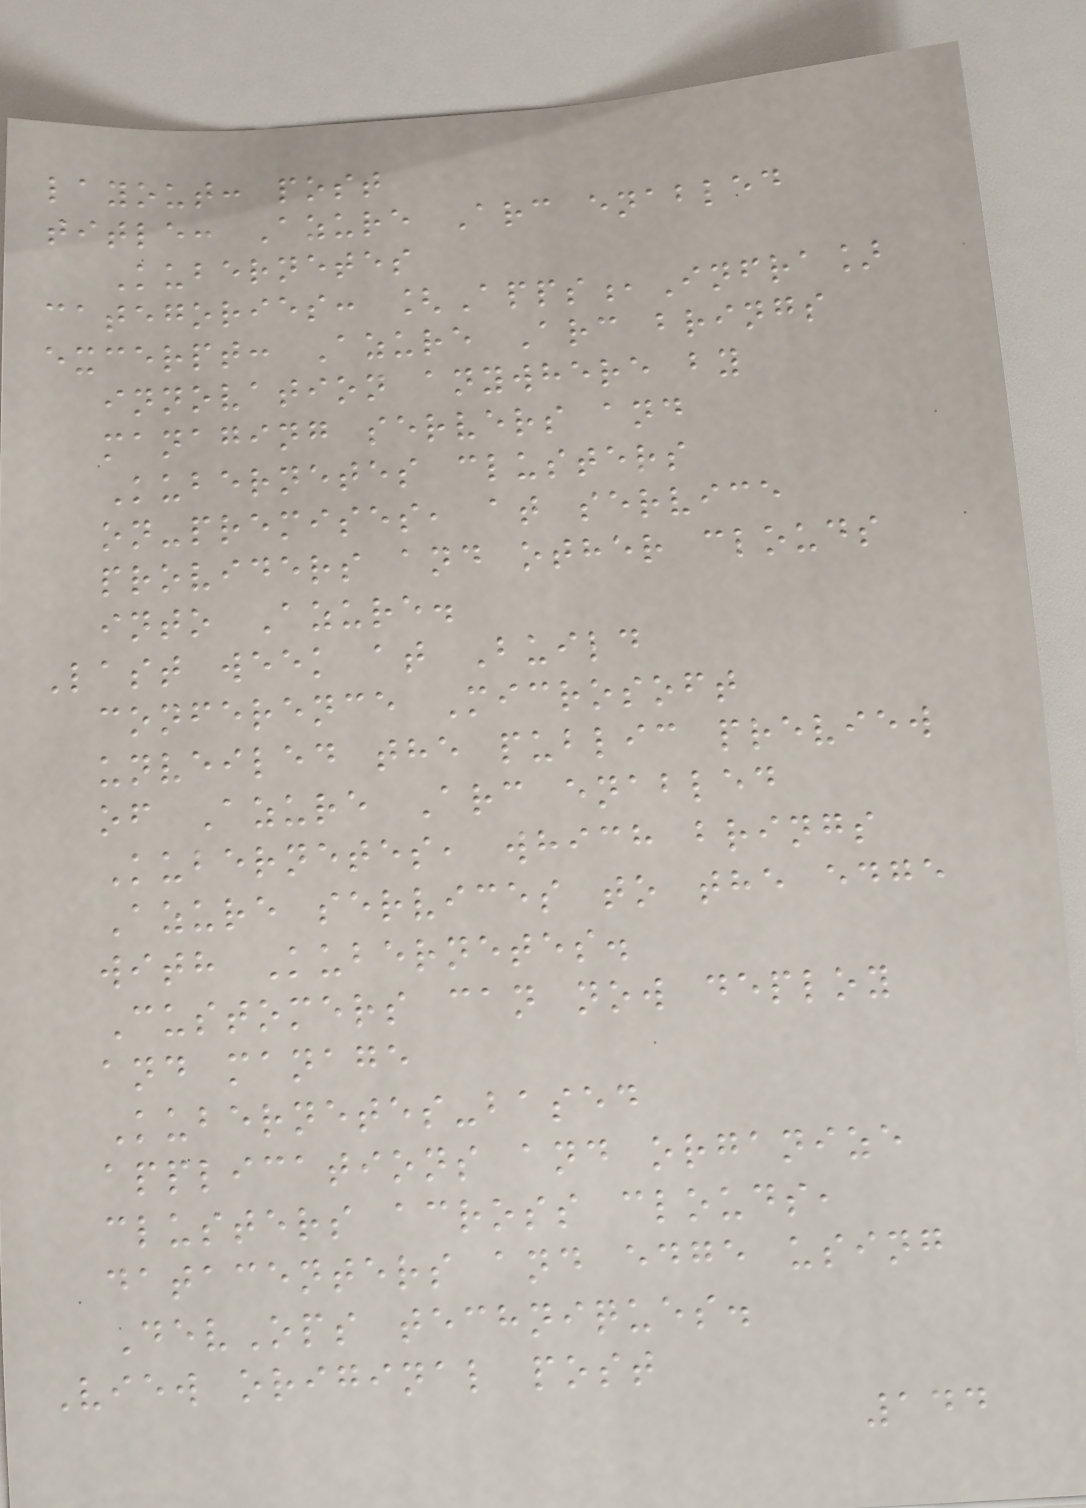layout: post
title: Azure Arc enabled
Kubernetes
categories: [Apps,Infra]
excerpt: Azure Arc brings
innovation anywhere by
managing servers and
Kubernetes clusters
on-premises, at service
providers and other clouds
into Azure.
Last week at Build
conference Microsoft
unveiled the public preview
of Azure Arc enabled
Kubernetes, which brings
Azure services to the edge
with Kubernetes.
Customers can now deploy
and manage
Kubernetes-based
applications and organize
clusters across clouds,
datacenters and edge using
DevOps techniques.
View original post
144
